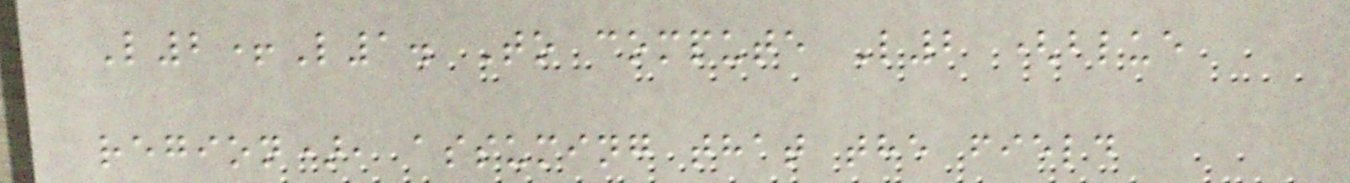L2+L1. To compute L2 (blue
region), assuming that the field
